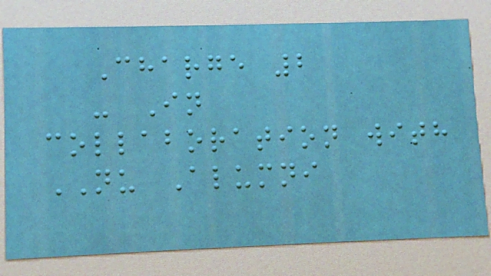Charge 2
- In
collaboration with
NU Alumni
